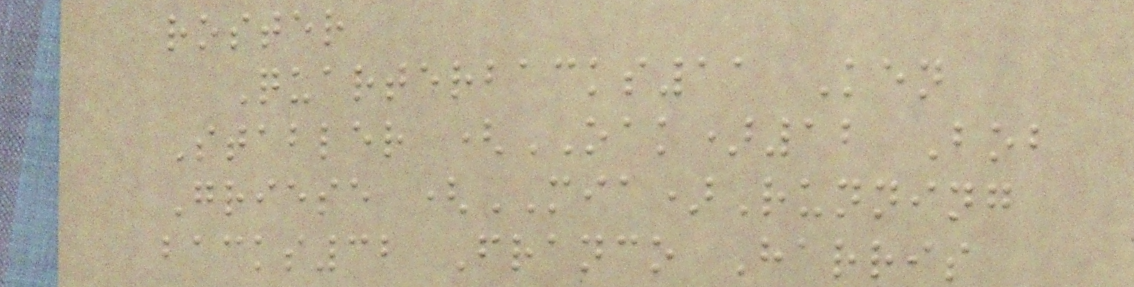roster
Quarterbacks11 Ken
Stabler (OAK)12 Bob
Griese (MIA)Running
backs32 Franco Harris
